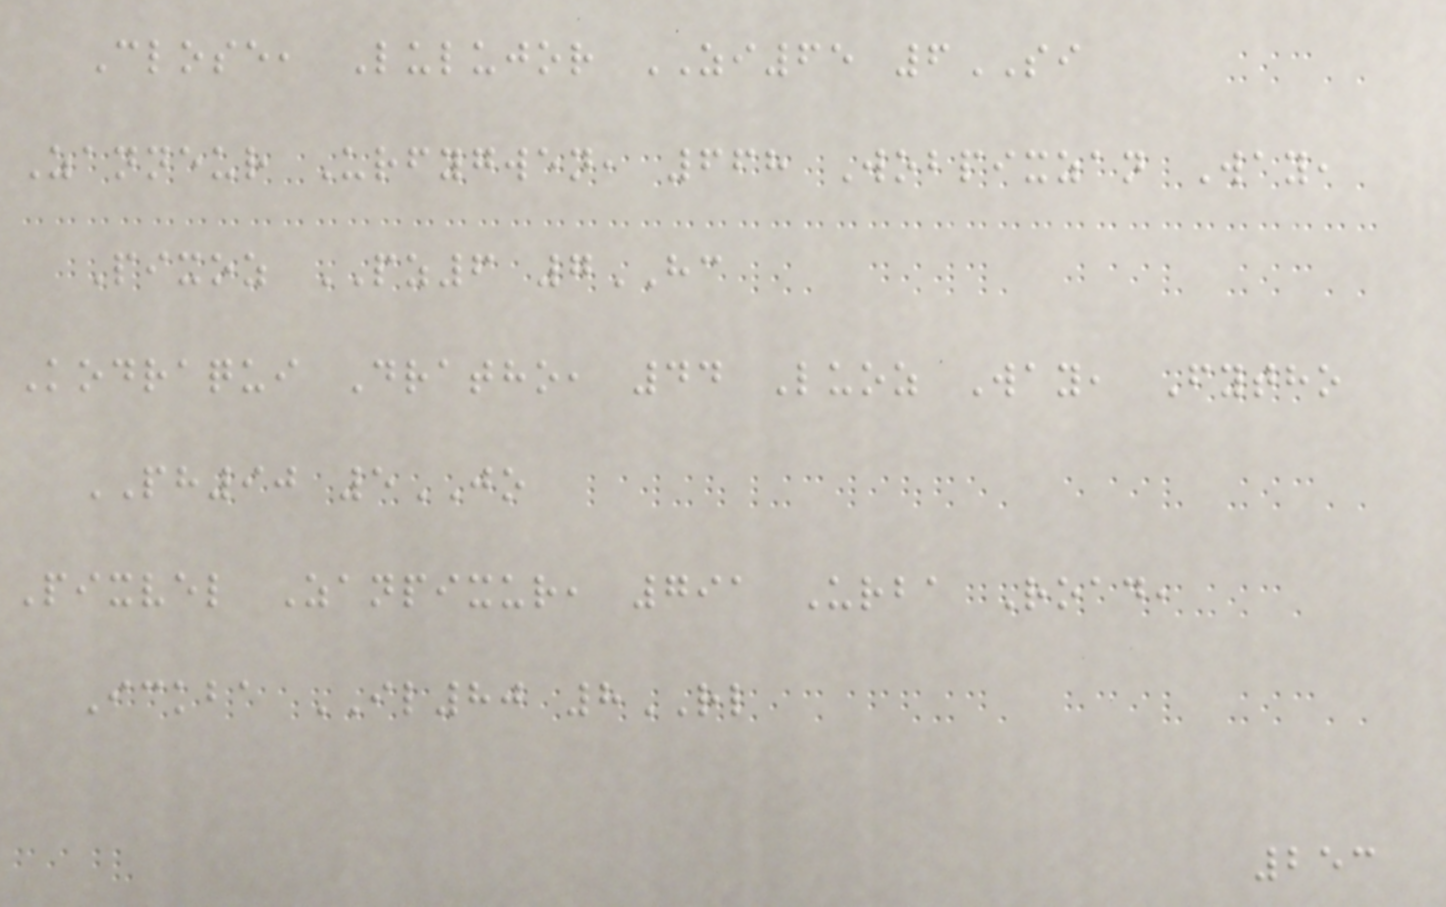Close, Lulujor ZI65 6SI
Zanneur Urfygwen, 668 Wobpixzan Way,
Pixoz PZ6 7HC
Kodraqui Dratho, 44 Luoz Way, Fytho
PH90 5JO
Pixvel Zanpixur, 791 Urba Road,
Ickba IL80 8RL
253
